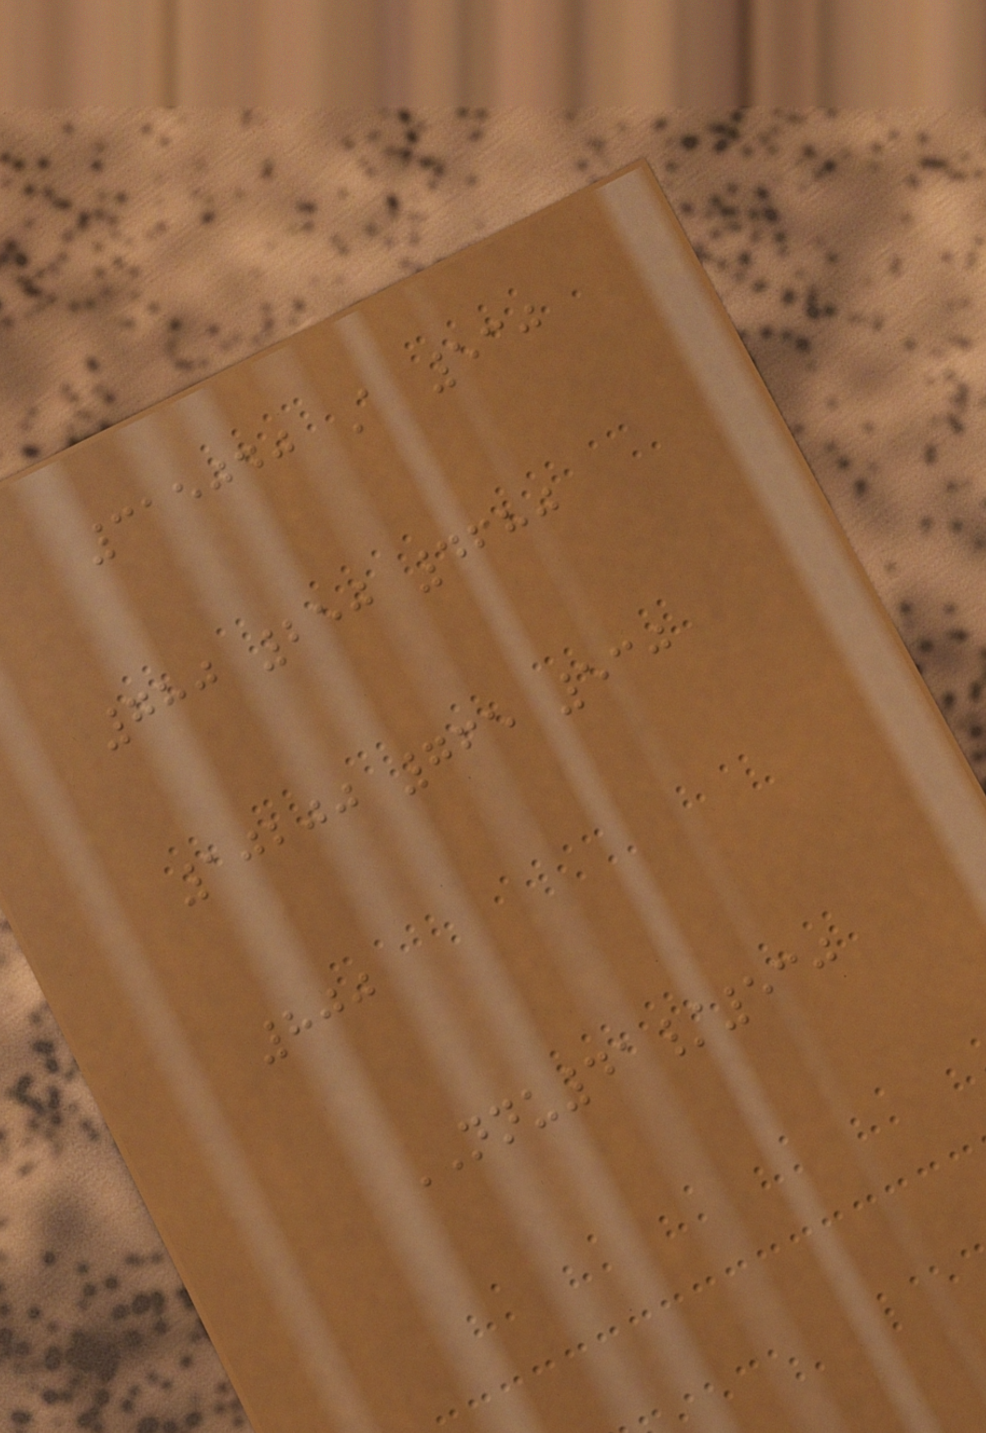315040 A 530
780 250 4680
10200 765 530
800
NNU41/530
